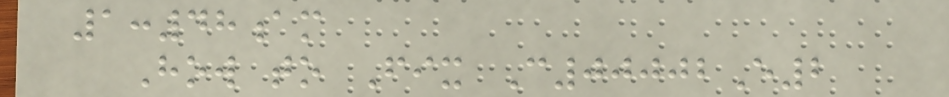1:48am
How to Fix C00002E2
